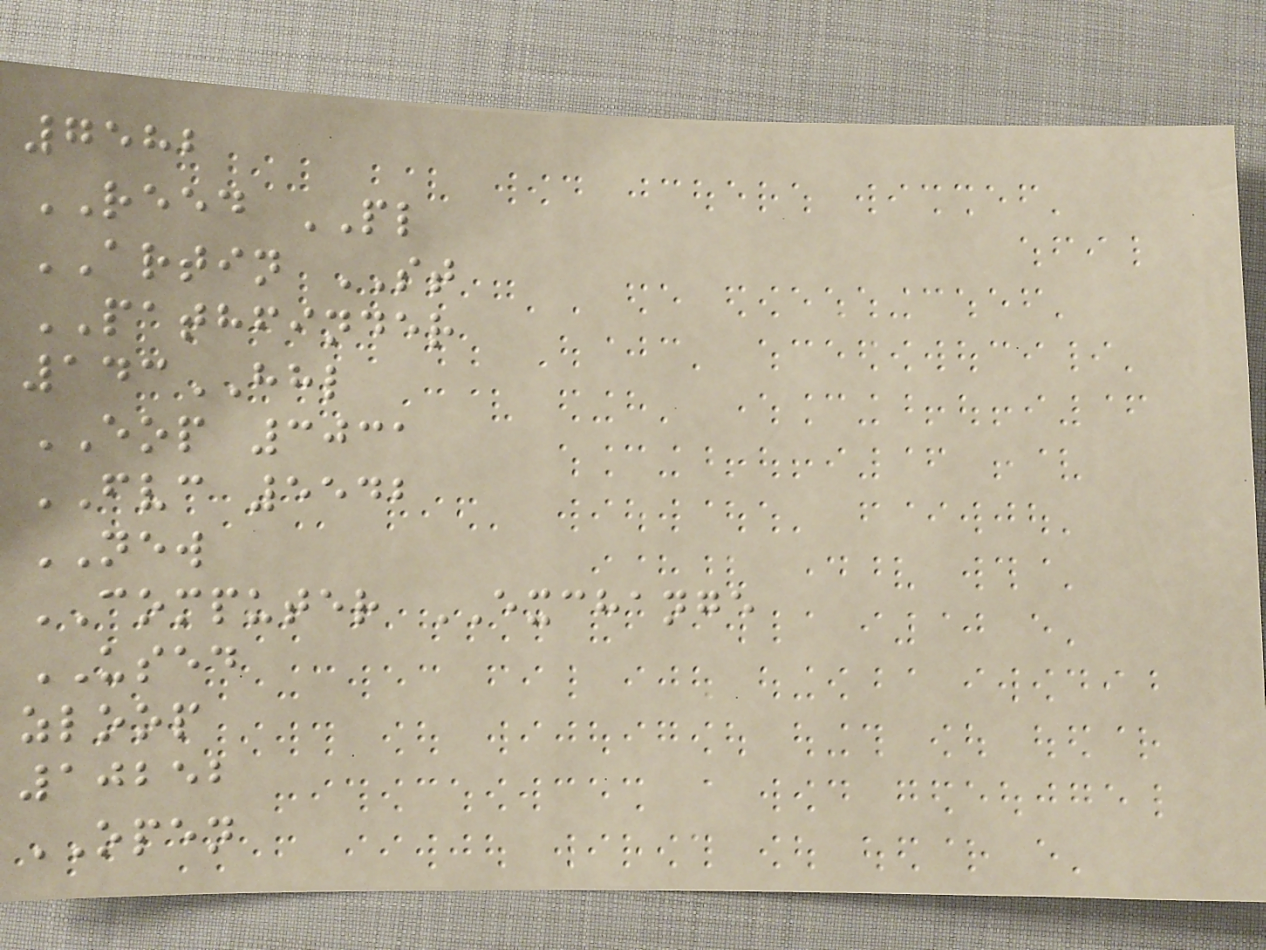7582
REED PL
ARTIN ST
PATHFINDER
143HHL
EOP 3031
FVC 5542
NEW
COMPUTER EXCHANGE
USED
zloop
10252
OPEN
